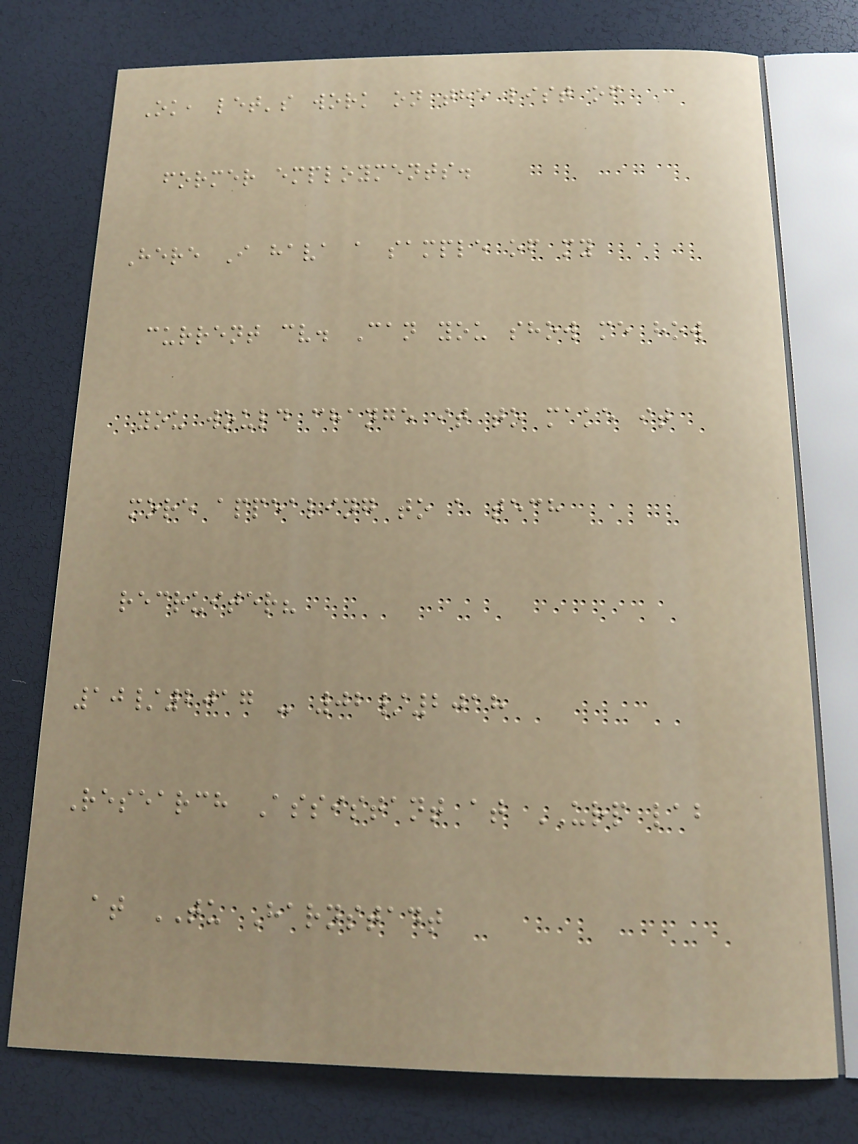Ok, let's work on the list of
former employments.
Here I hava a sample of my
current cv. Can you show me how
you would change it to make it
more appealing to a tech
recruiter?
10/2017 - 02/2018
Research Assistant at URP lab
at TU Harnstadt
